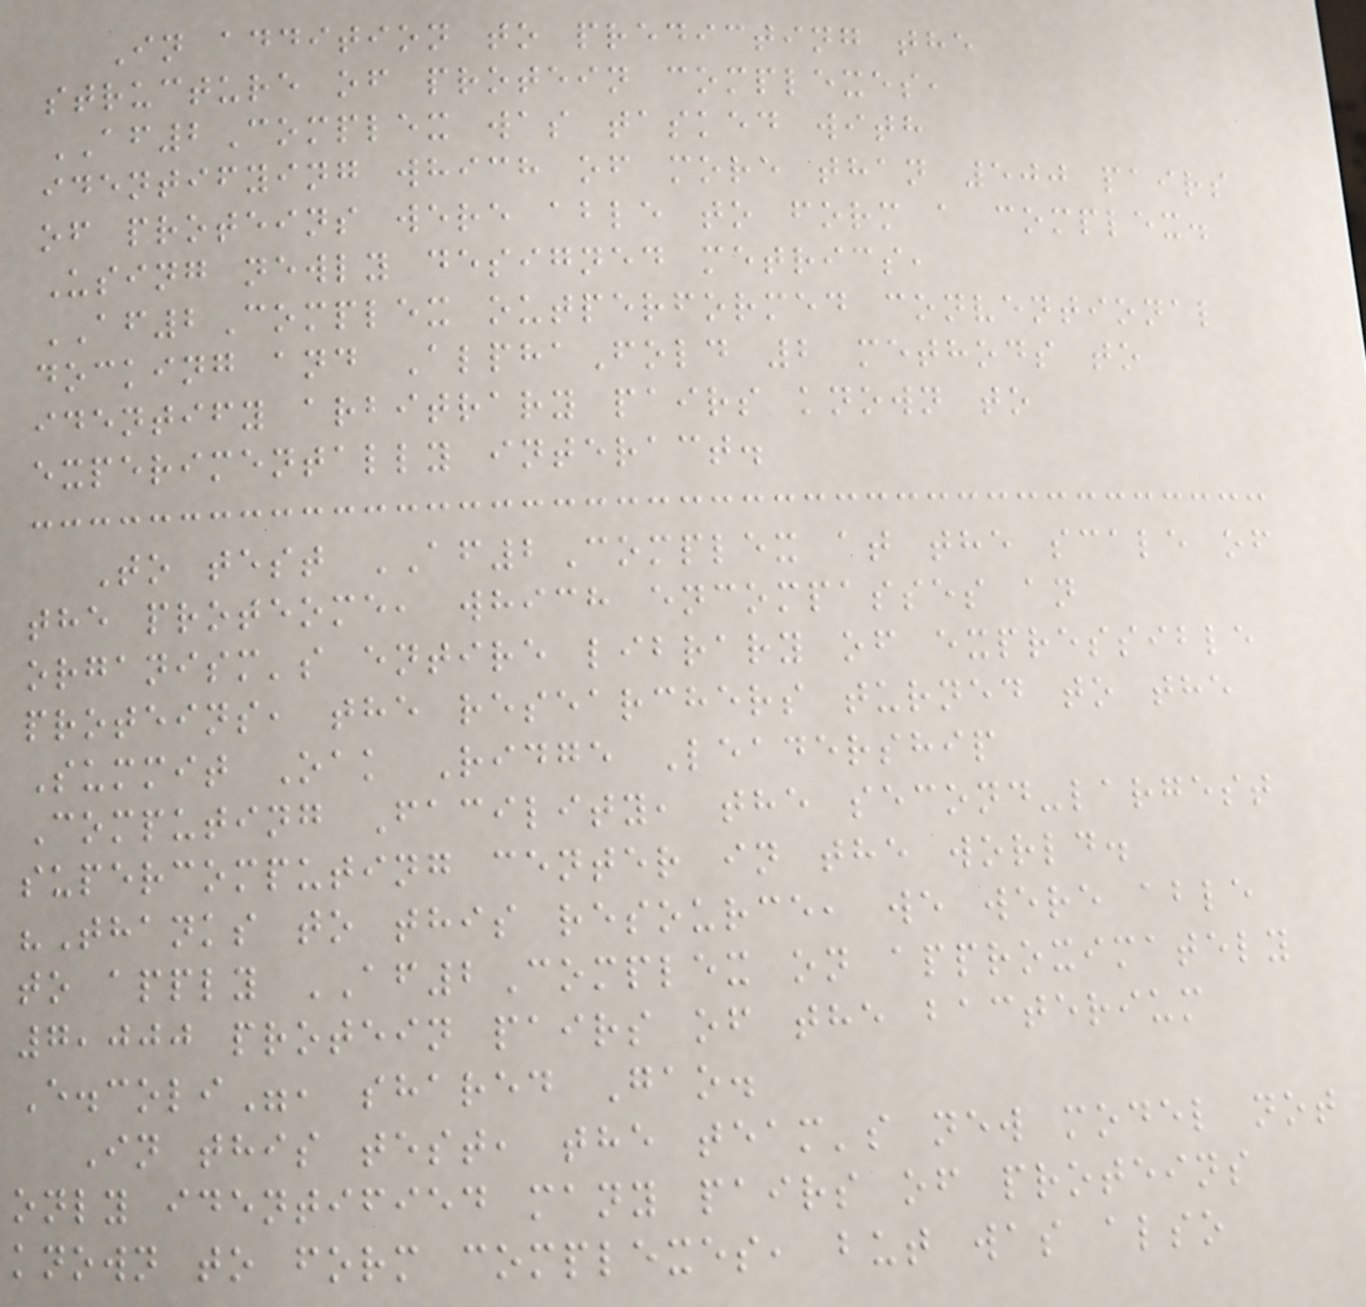In addition to predicting the
structure of protein complexes,
AF2Complex was tasked with
identifying which of more than 500 pairs
of proteins were able to form a complex.
Using newly designed metrics,
AF2Complex outperformed conventional
docking and AlphaFold 2 methods to
identify arbitrary pairs known to
experimentally interact.
To test AF2Complex at the scale of
the proteome, which encompasses an
organism's entire library of expressible
proteins, the researchers turned to the
Summit Oak Ridge Leadership
Computing Facility, the second-largest
supercomputing center in the world.
"Thanks to this resource, we were able
to apply AF2Complex on approximately
7,000 protein pairs of the bacterium
E.coli", shared Gao.
In this test, the team's new model not
only identified many pairs of proteins
known to form complexes, but was also
